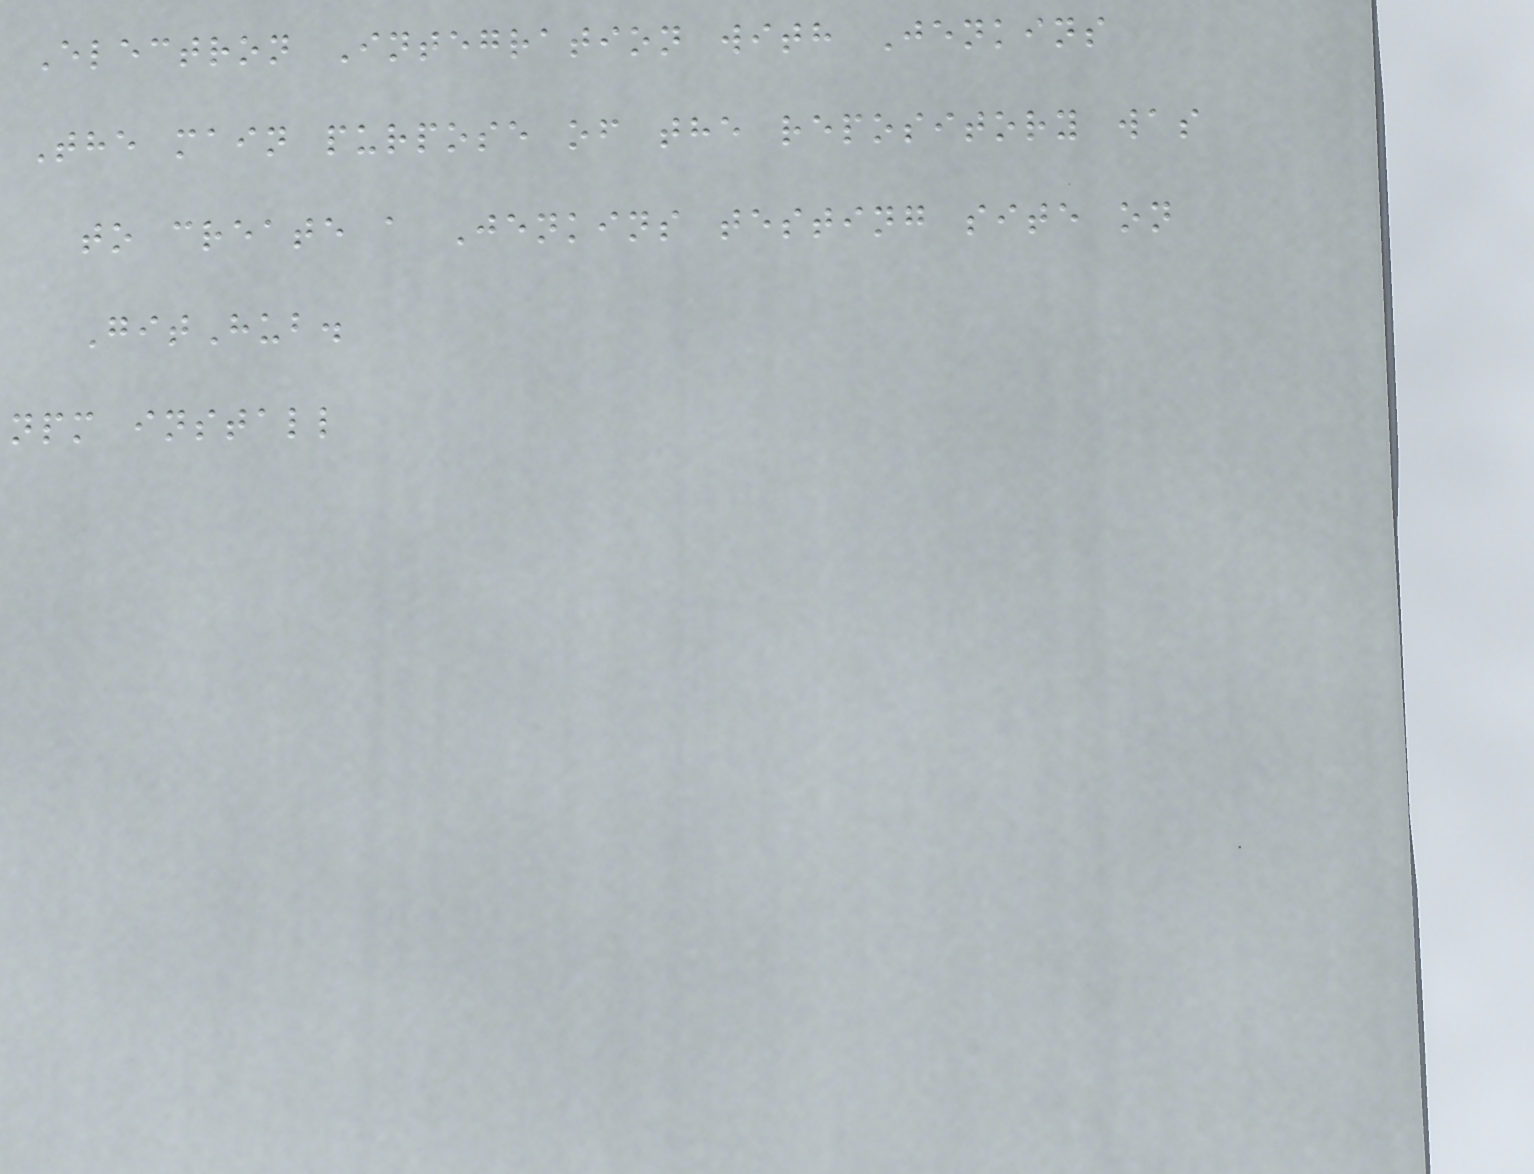Electron Integration with Jenkins
The main purpose of the repository was
to create a Jenkins testing site on
GitHub.
npm install
